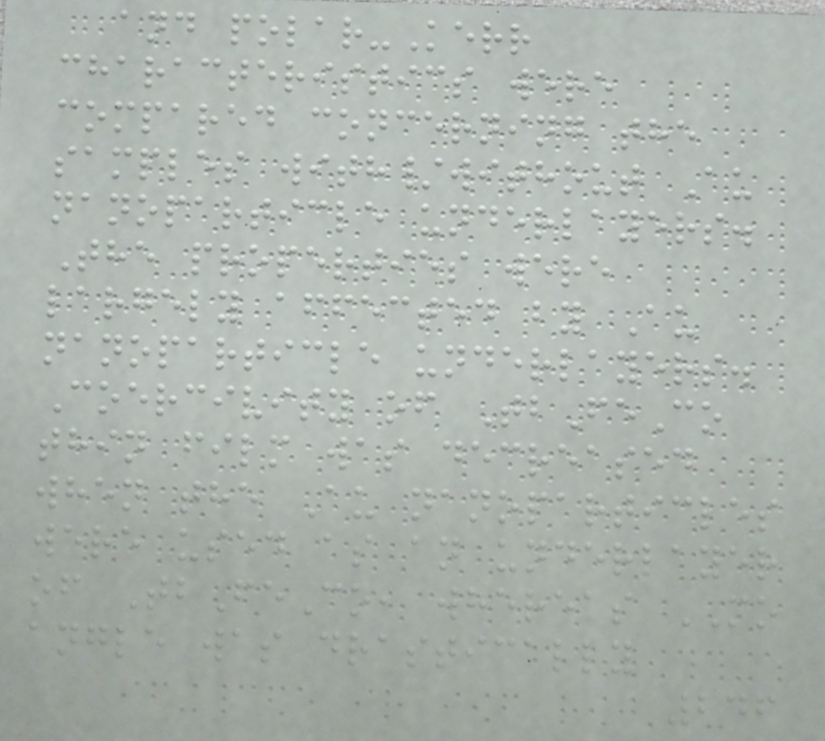and polar-Kerr
characteristics were
compared concerning the
samples with/without Au
nanoparticle underlayers.
The properties were
largely affected by Au
nanoparticle underlayers.
Coercivity of TbFeCo
thin film was decreased
when the Au nanoparticles
were used as an underlayer
of TbFeCo, whereas MO
angle was drastically
246
